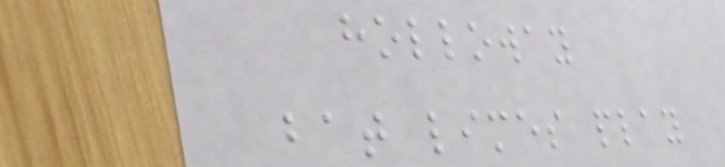holloway
bat limes play
